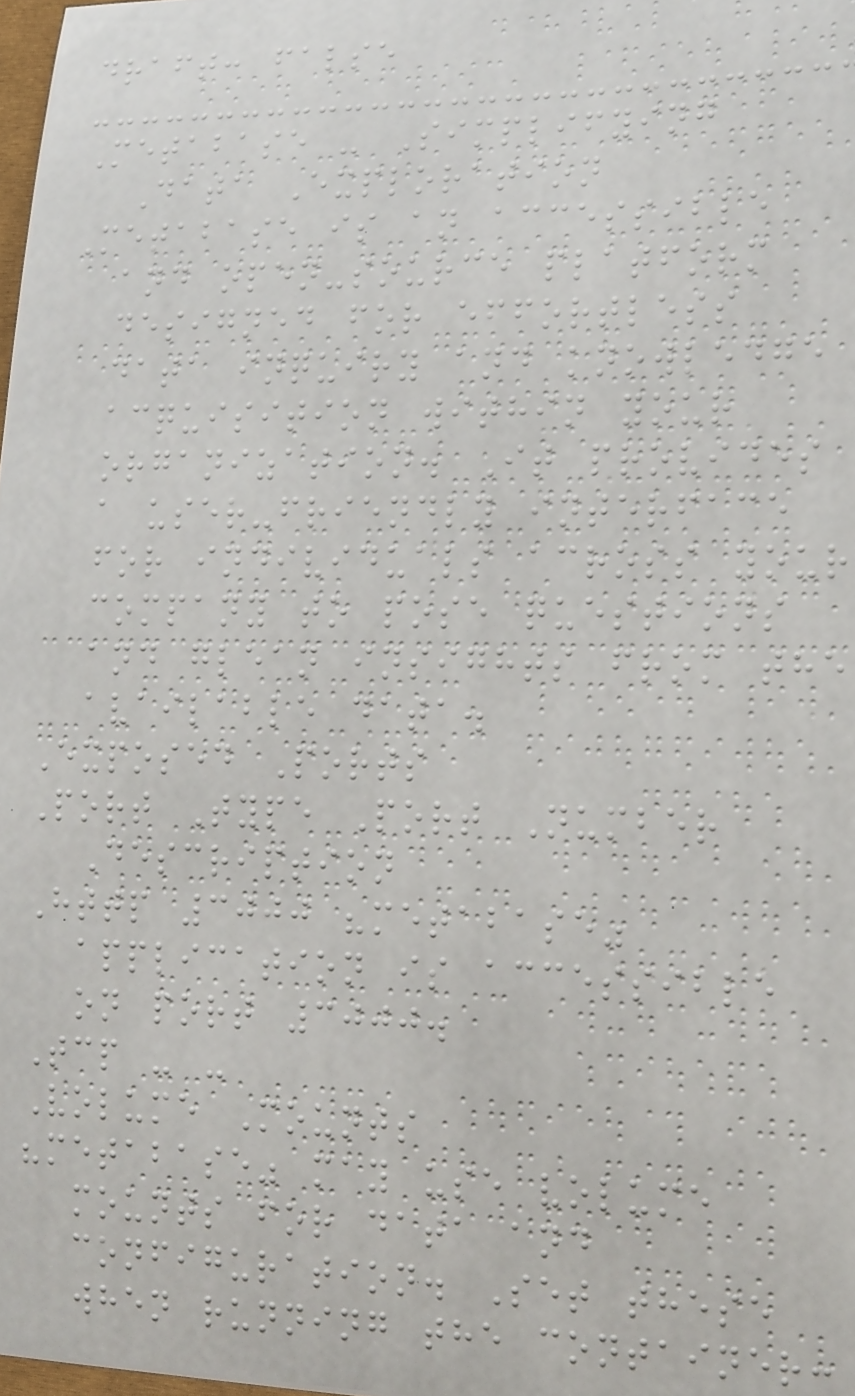draft: false
Metabase - Simplifying
Data Exploration
Metabase is an accessible
and open-source platform
designed for effortless
data inquiry and knowledge
acquisition within your
organization. It provides
a user-friendly interface
for individuals across your
company to pose questions
and glean insights from the
available data.
Exposed Ports
Port Type Port Number
Description
Http 3000 "metabase"
application is accessible
on port 3000.
Tcp - -
Volume Mounts
"metabase" may use volume
mounts for data and
configuration. Set these
when running the container:
